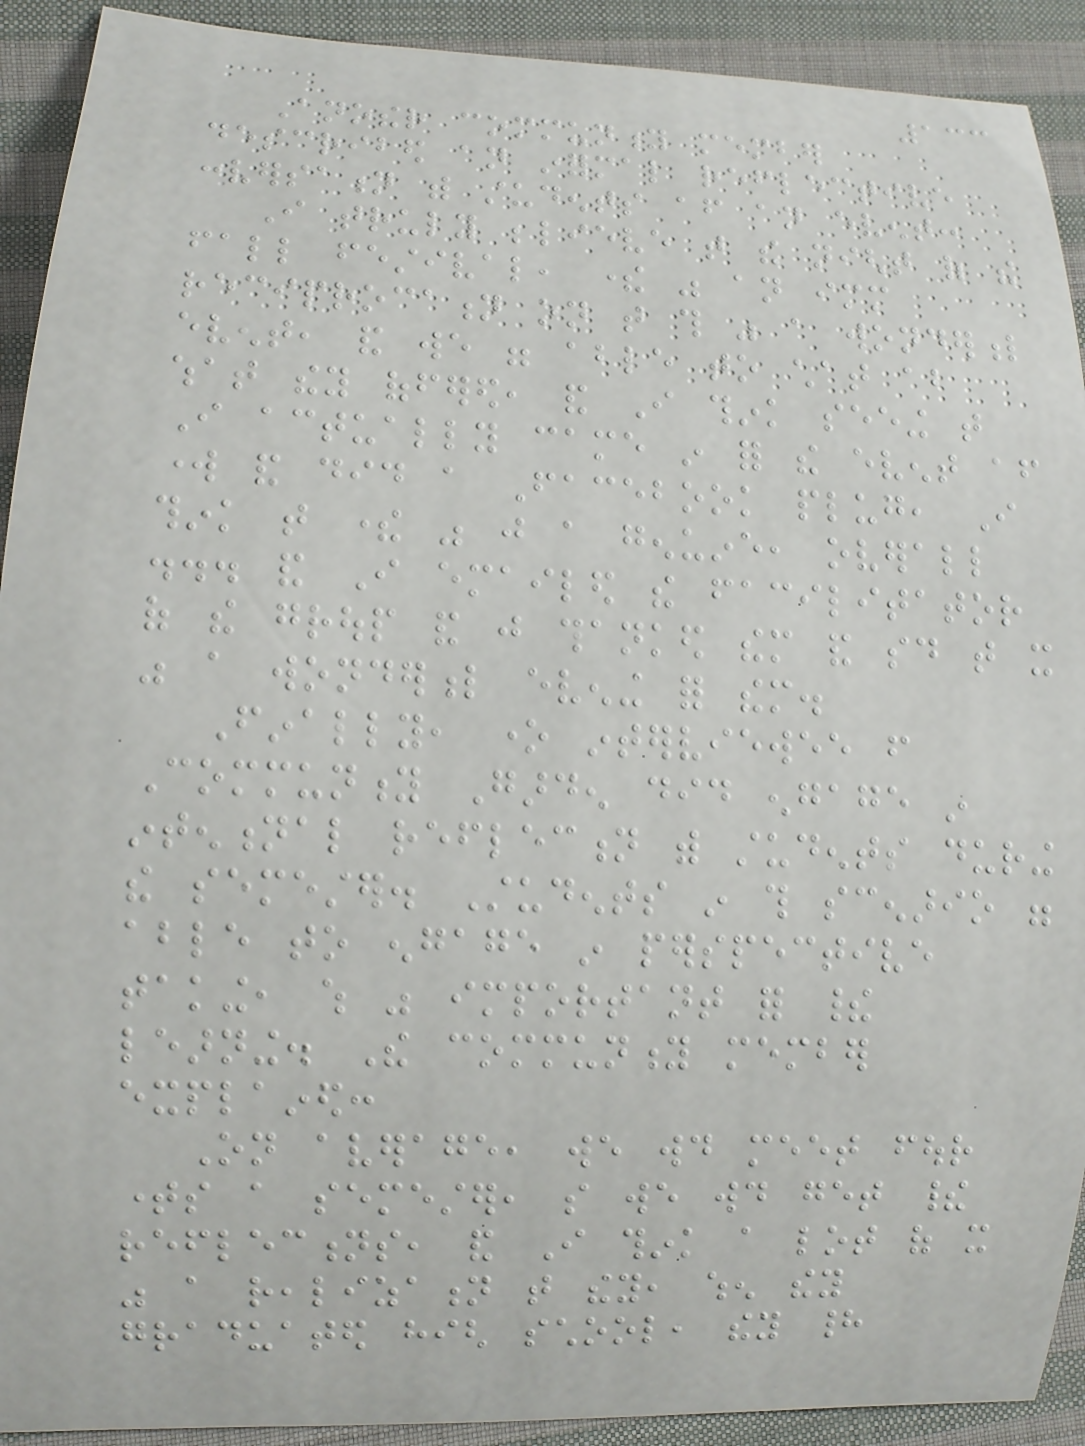133
Another community member
described an informal reflective
conversation with students after an event:
I truly believe that the night of the
fall festival, there was an immediate
reciprocation on that this was a wonderful
event, and we were able to chat about
what they offered, and I think seeing that
I actually came in for the event after
work and did a Facebook plug, I
think that there was just a genuine, overall
... and I emailed the facilitator
of the group and just thanked them and said that it
was a wonderful evening for them.
Finally, one interviewee from
Community Garden did engage in
intentional reflection with students during
the semester. Students in this scenario were
able to engage in perspective
taking, which was important for their
learning. The community member
explained:
On average, we would meet four
times a semester, so we would get their
reflections, and I think a lot of it
was a realization that they, when they
graduated high school, they had
